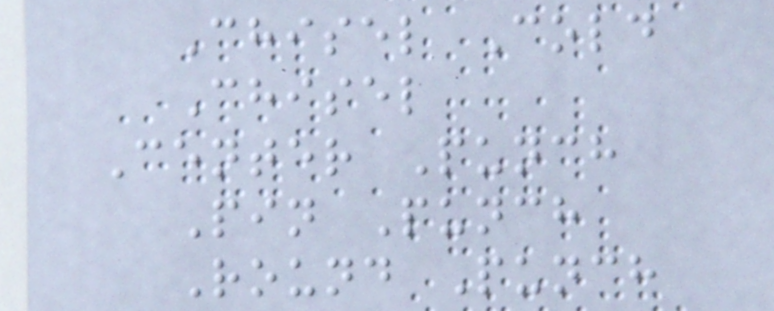Chisel Cold
Chisel
Center Punch
Pin Punch
Round Punch
